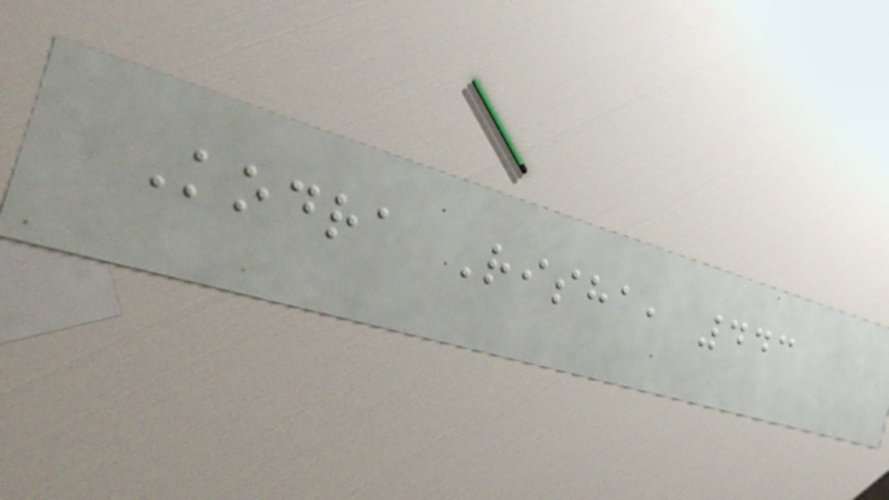Kodra Risha, 443
